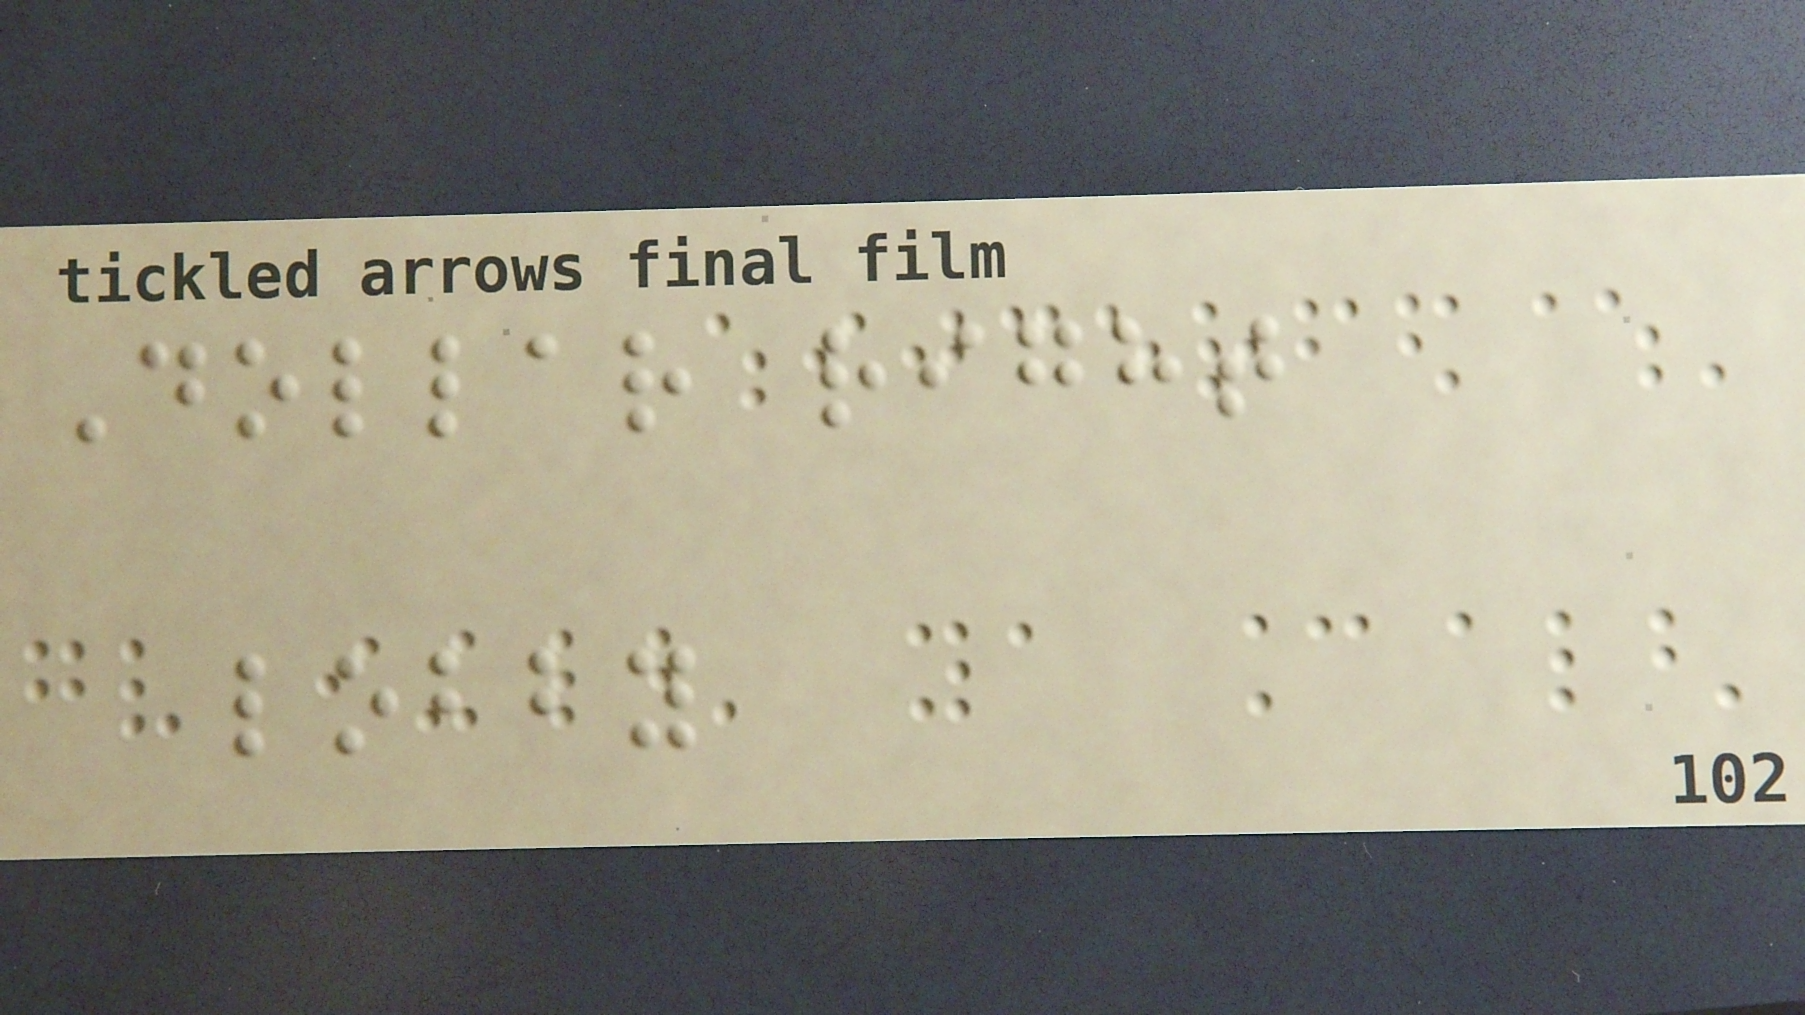Dollar right
lobby
